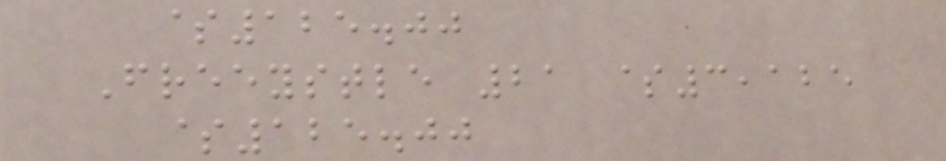$125.00
Freeystle 21 $3,125
$125.00
